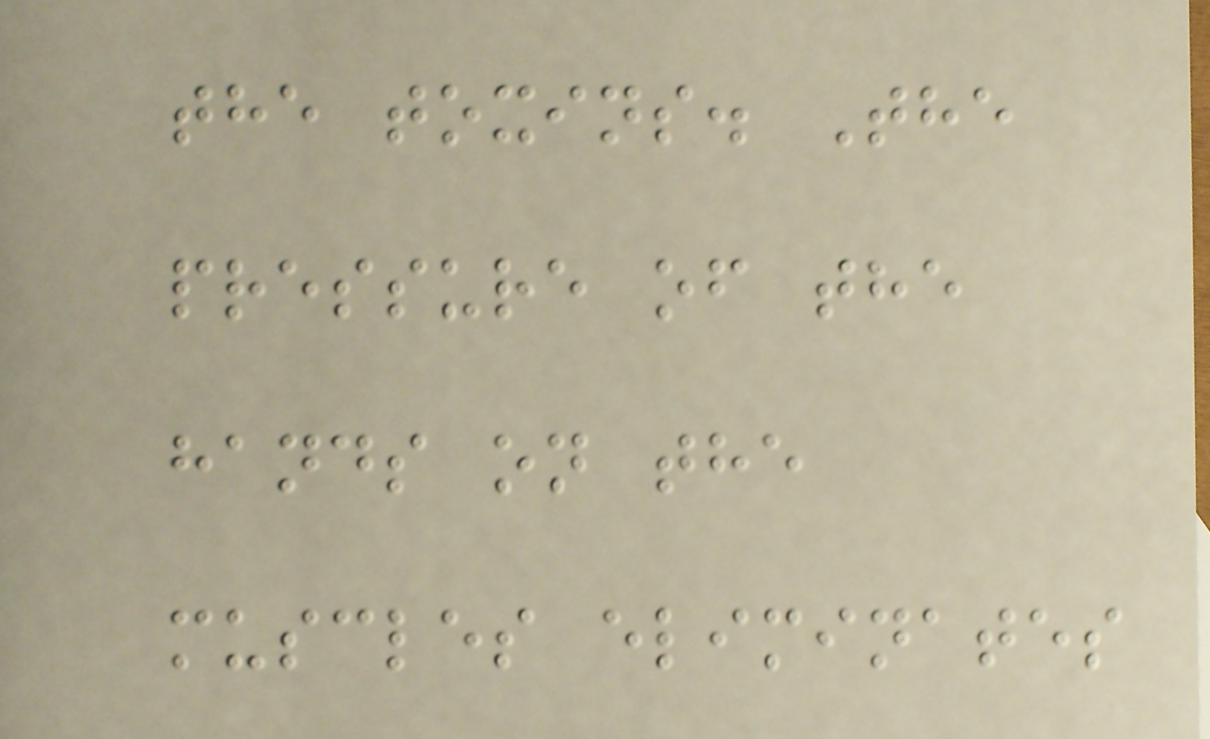the toxins. The
pressure of the
hands on the
muscles eliminates
